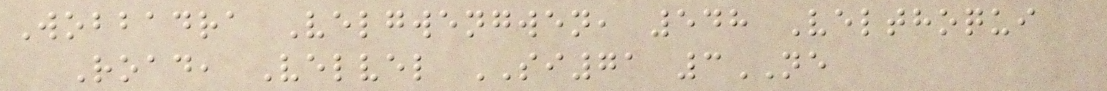Wobbadra Velgwengwen, 548 Velthoqui
Road, Velvel SI71 3NE
